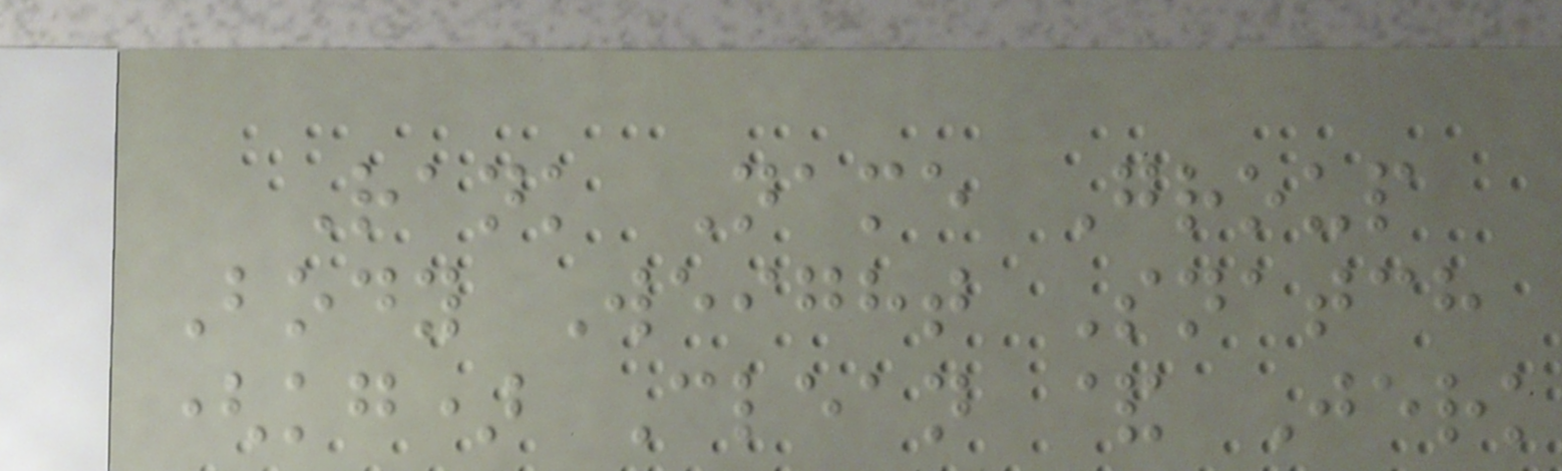Rank Name Group
Body Weight Snatch
(kg) Clean & Jerk
